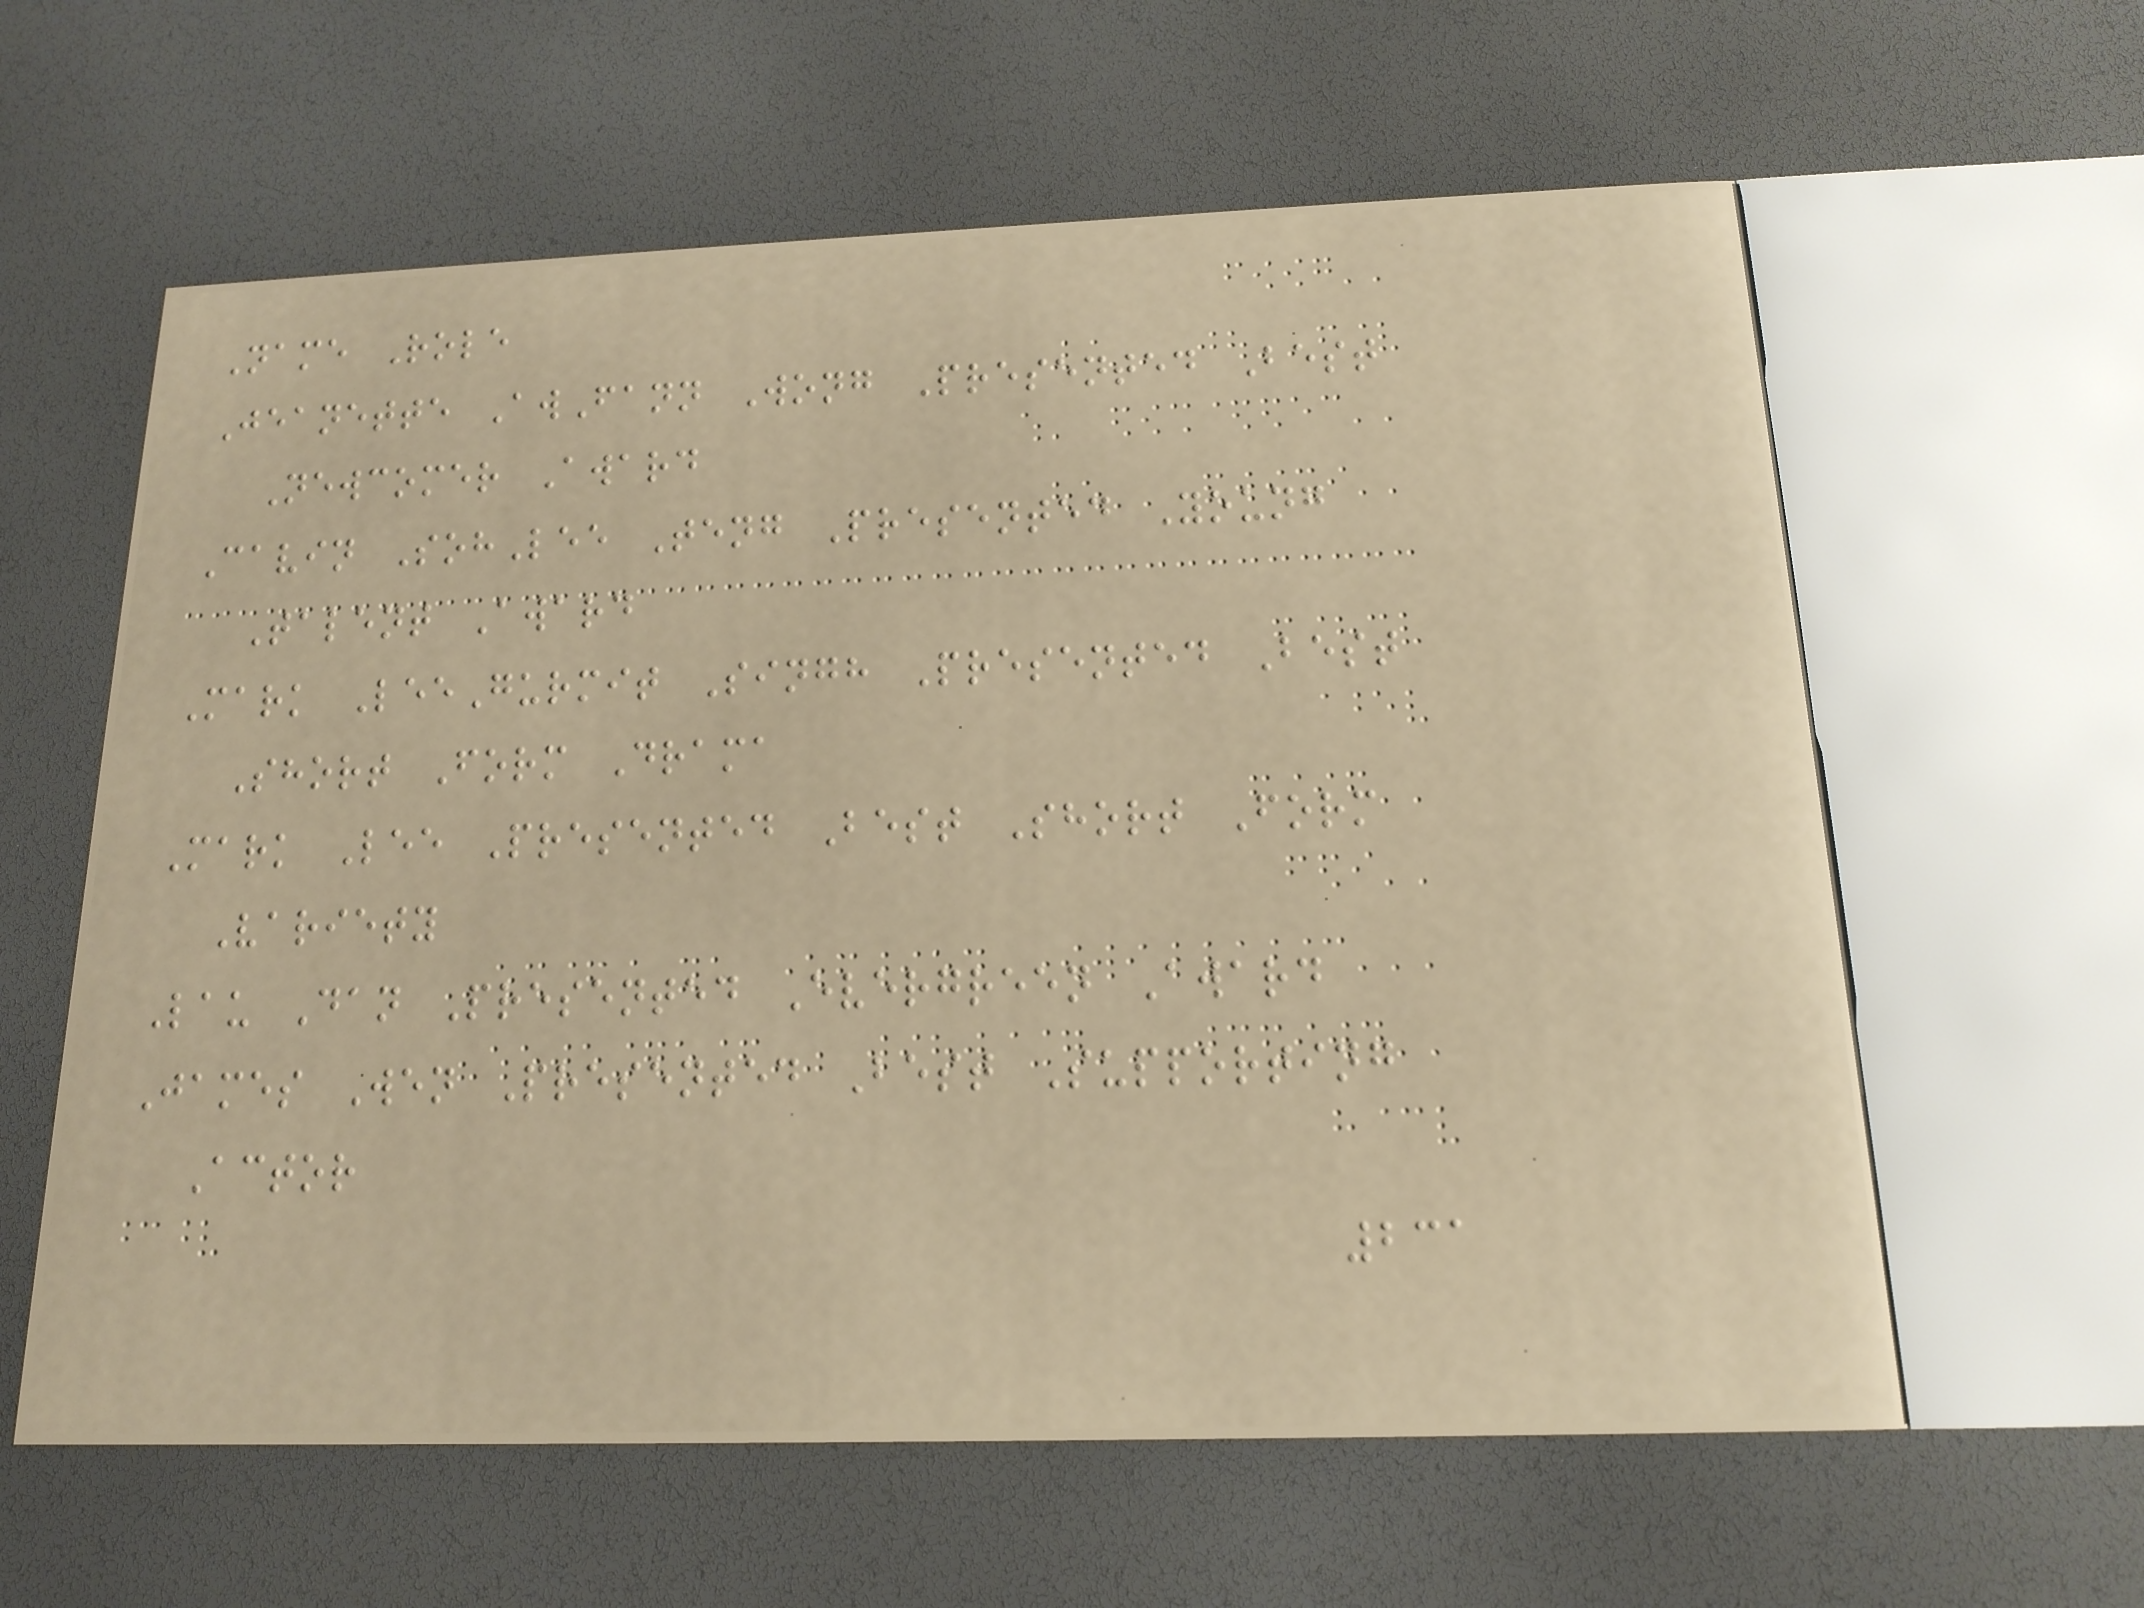Name Role
Jeanette AwFann Wong Presented Best
Newcomer Award
Cavin SohLee Teng Presented Young
Talent Award
Mark LeeGurmit Singh Presented Best
Short Form Drama
Mark Lee Presented Best Short Form
Variety
Lau Dan Presented Evergreen Award
James Wen Presented Best Supporting
Actor
231
